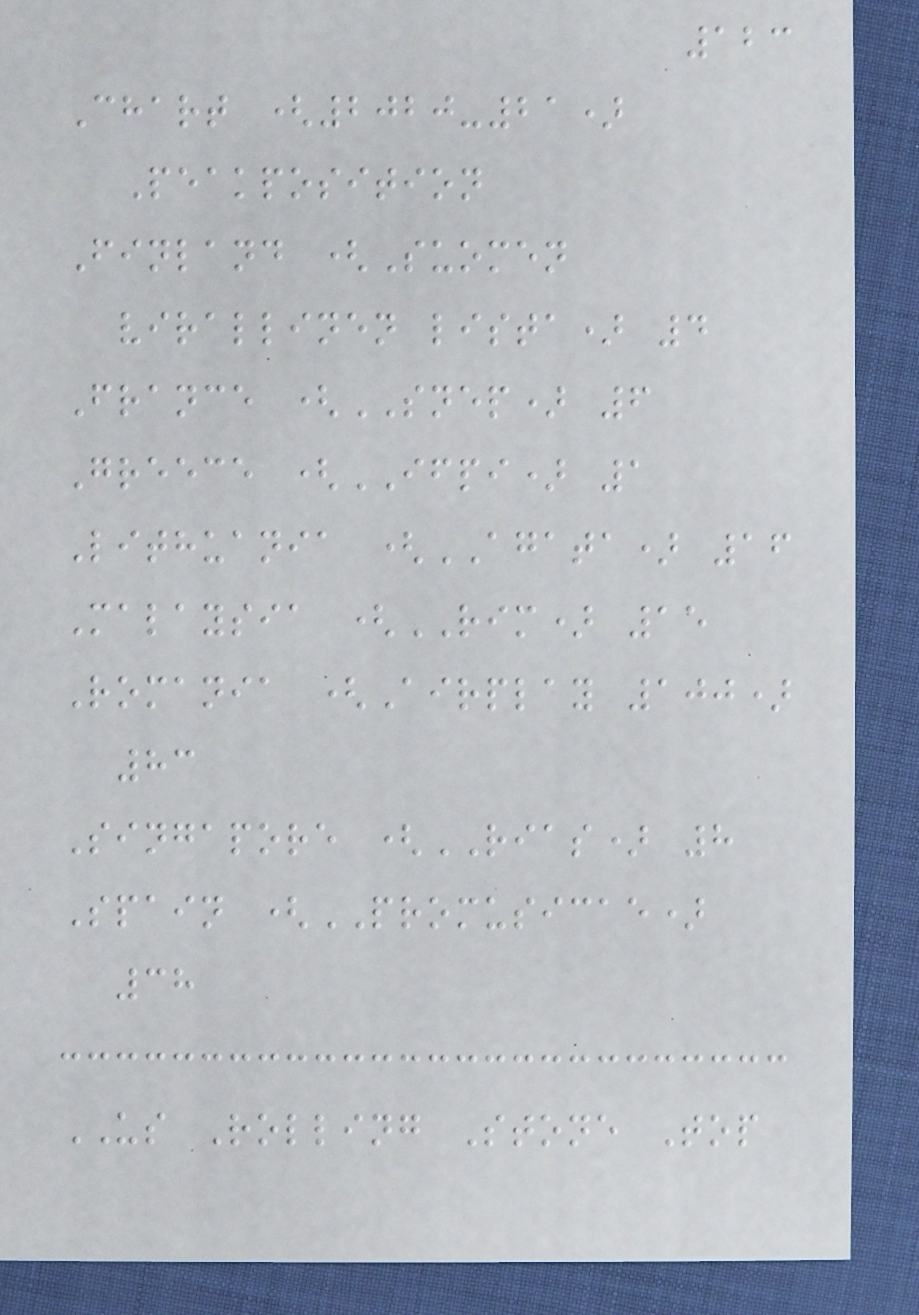123
Chart (2020-21)
Peakposition
Finland (Suomen
virallinen lista) 4
France (SNEP) 6
Greece (IFPI) 1
Lithuania (AGATA) 16
Malaysia (RIM) 15
Romania (Airplay 100)
83
Singapore (RIAS) 8
Spain (PROMUSICAE)
38
US Rolling Stone Top
